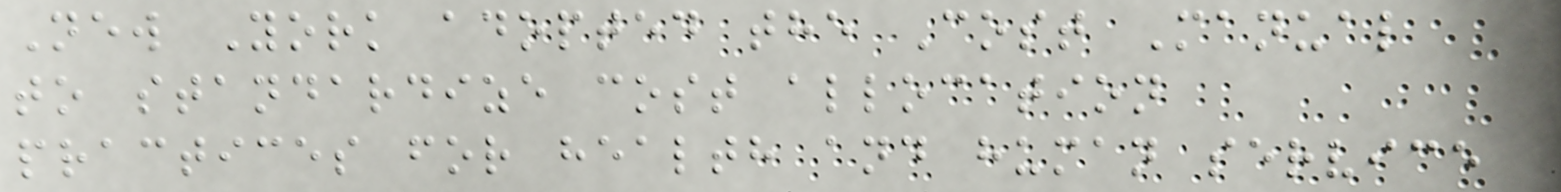New York adopted the Cost Manual
to standardize cost allocation
practices for health and human service
